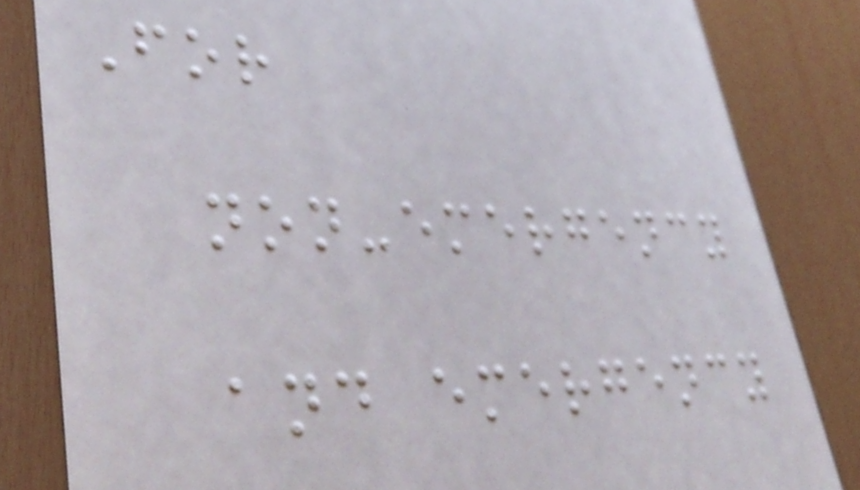For
non-emergency
and emergency
